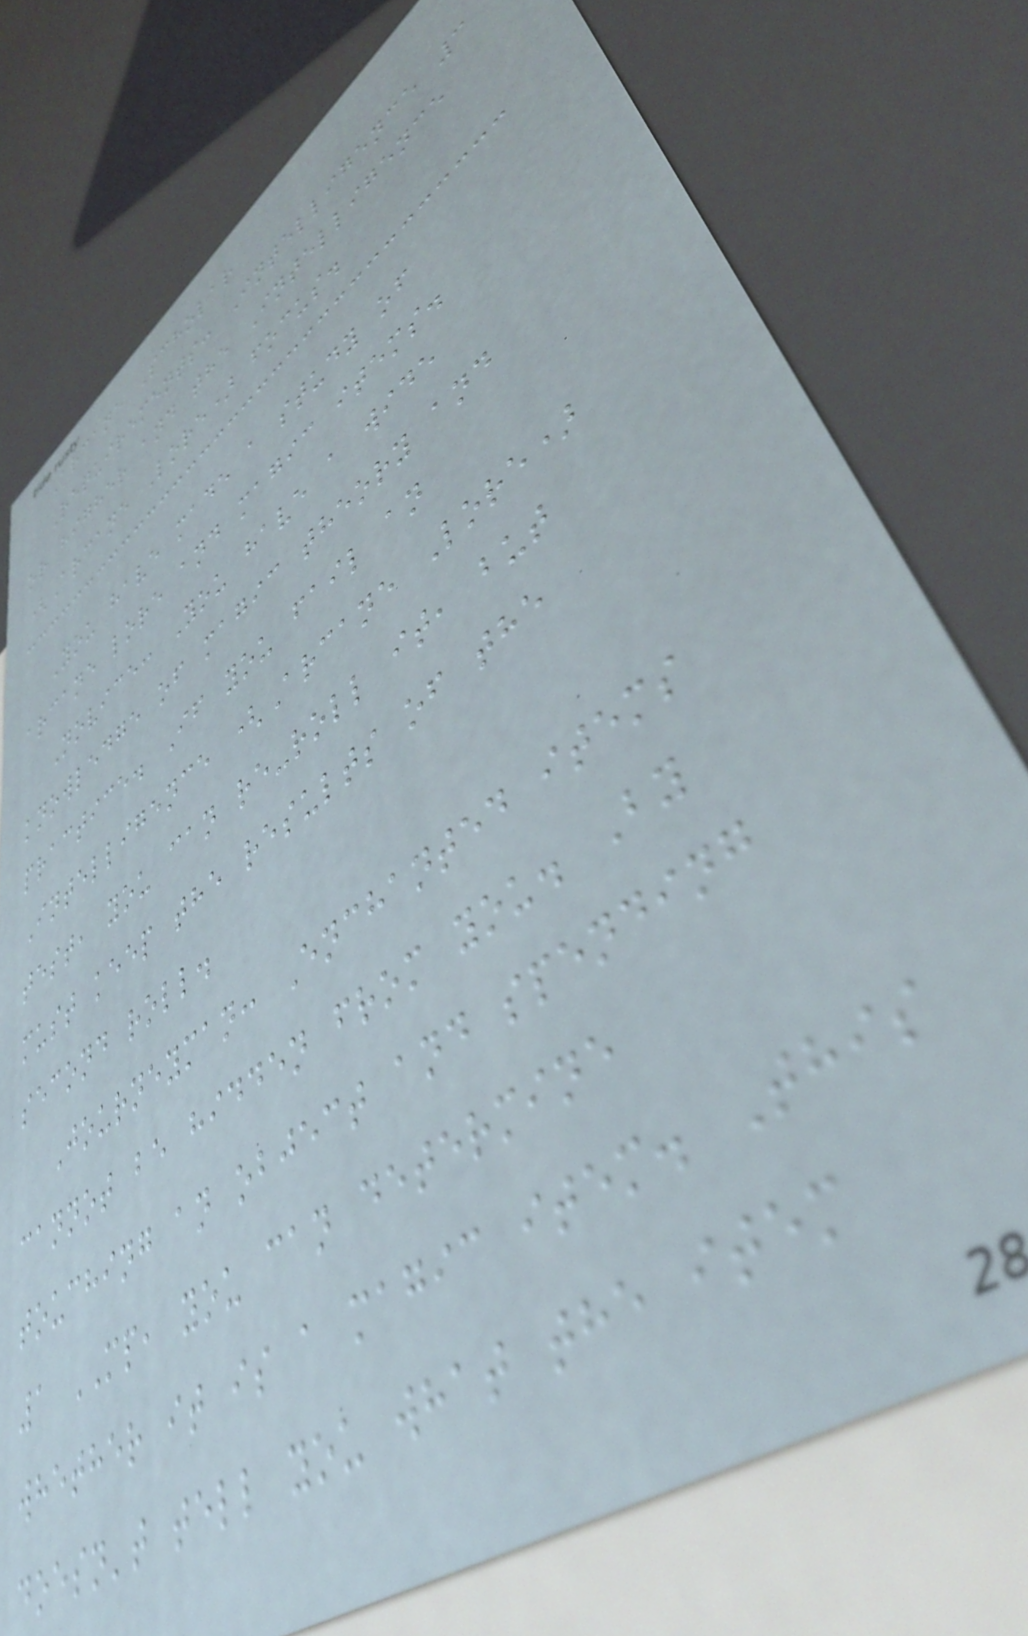Arcane Scholar
Requirements: Intelligence 3
or higher and the Intelligence
(Arcane Lore) focus.
You have made a study of
arcane lore and magic items.
Novice: You have a wide
knowledge of magic theory and
practice. If you fail an
Intelligence (Arcane Lore)
test, you can re-roll it, but
must keep the results of the
second roll.
Journeyman: Enchanted items
cannot be hidden from you. By
touching an object and spending
1 MP, you can determine
whether it is a magic item. This
doesn't tell you what the item
